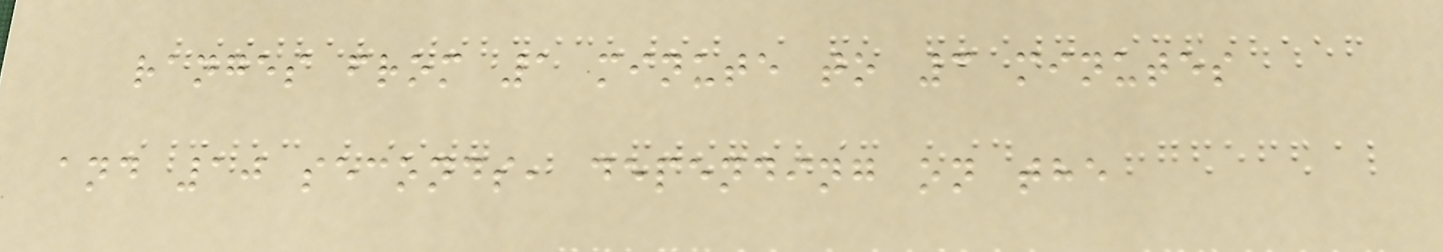ranges from 1 minute to 3 minutes
and 10 seconds, depending on the
